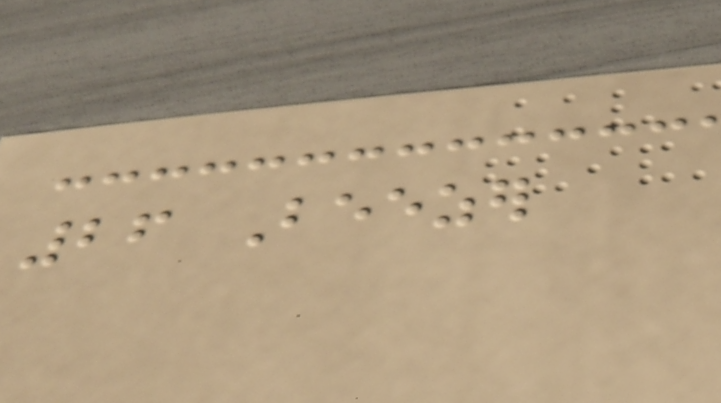26 Beezer
